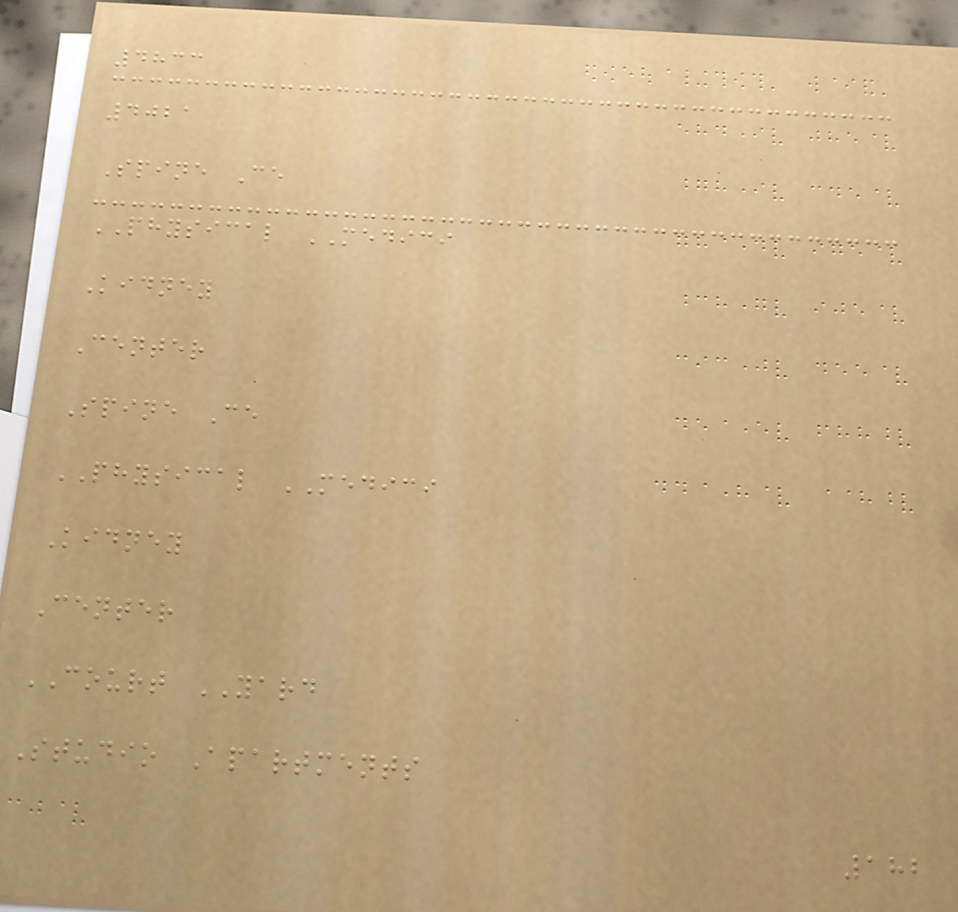4833
4021
Spine Ce
PHYSICAL MEDICI
Kidney
Center
Spine Ce
PHYSICAL MEDICI
Kidney
Center
COURT YARD
Studio Apartments
182
